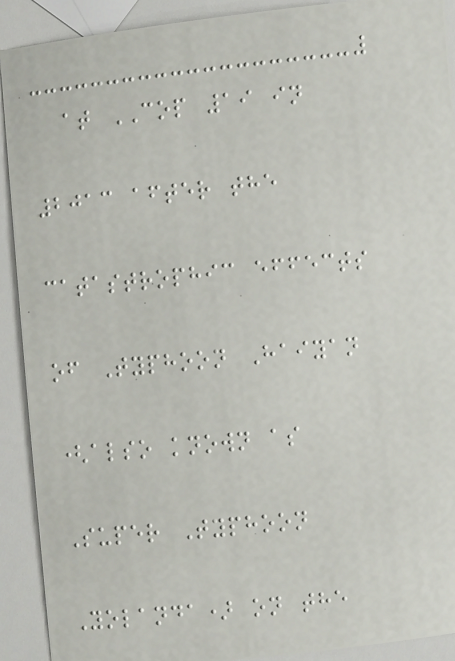at COP 19 in
2013 after the
catastrophic effects
of Typhoon Haiyan
(also known as
Super Typhoon
Yolanda) on the
